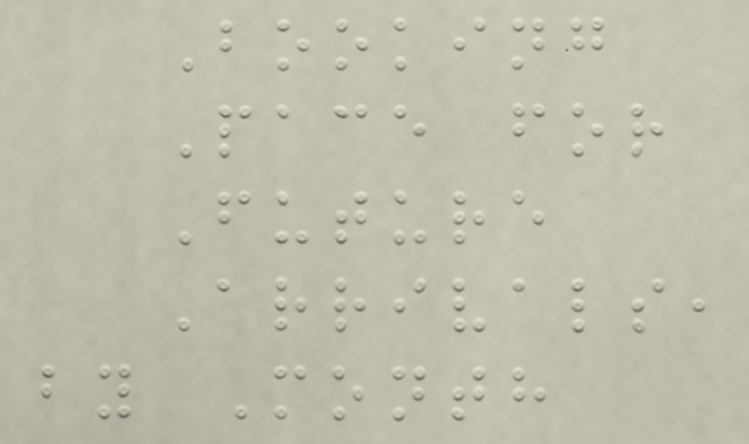Booking
Pace for
Future
Arrivals,
by Month
